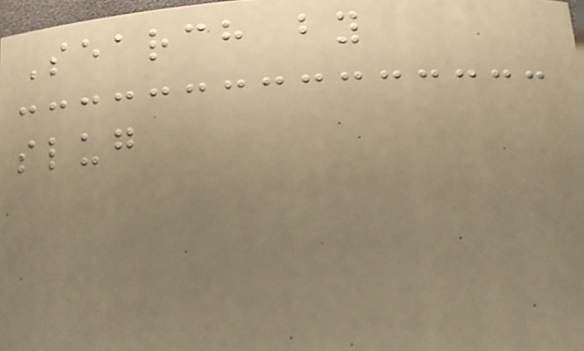Search by
slug
